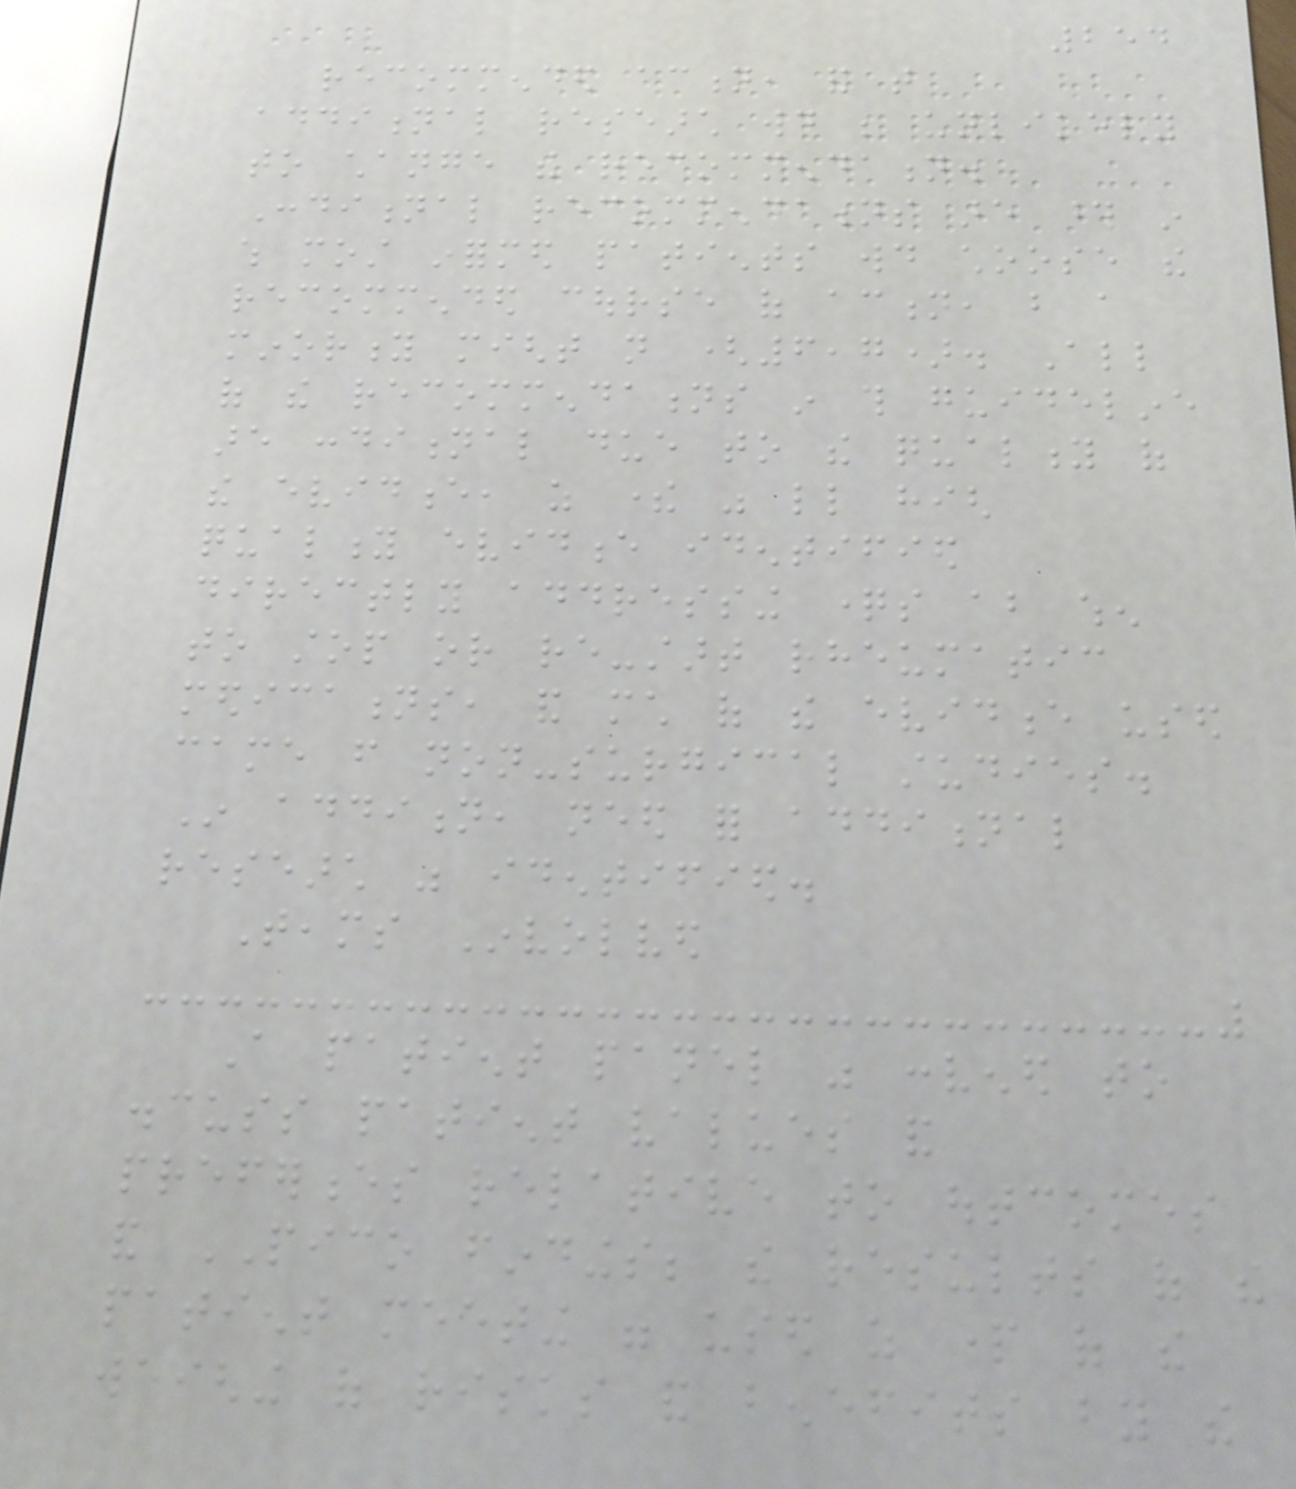254
recommended action, and that
additional research would be unlikely
to change the recommendation.
Conditional recommendations are those in
which most informed patients would choose the
recommended course of action, but a
minority might not (6,7). All
of the recommendations in this guideline
are conditional due to the quality of
the evidence, as there was little high
quality evidence identified
directly addressing questions about when
to stop or re-start rheumatic
medications, and much of the evidence used
came from non-surgical studies.
In addition, need for additional
research was identified.
Teams Involved
A patient panel was convened to
discuss patient values and
preferences relative to outcomes
and PICO findings; the results of the
patient meeting were used as part of the
weighing of risks and benefits by the
